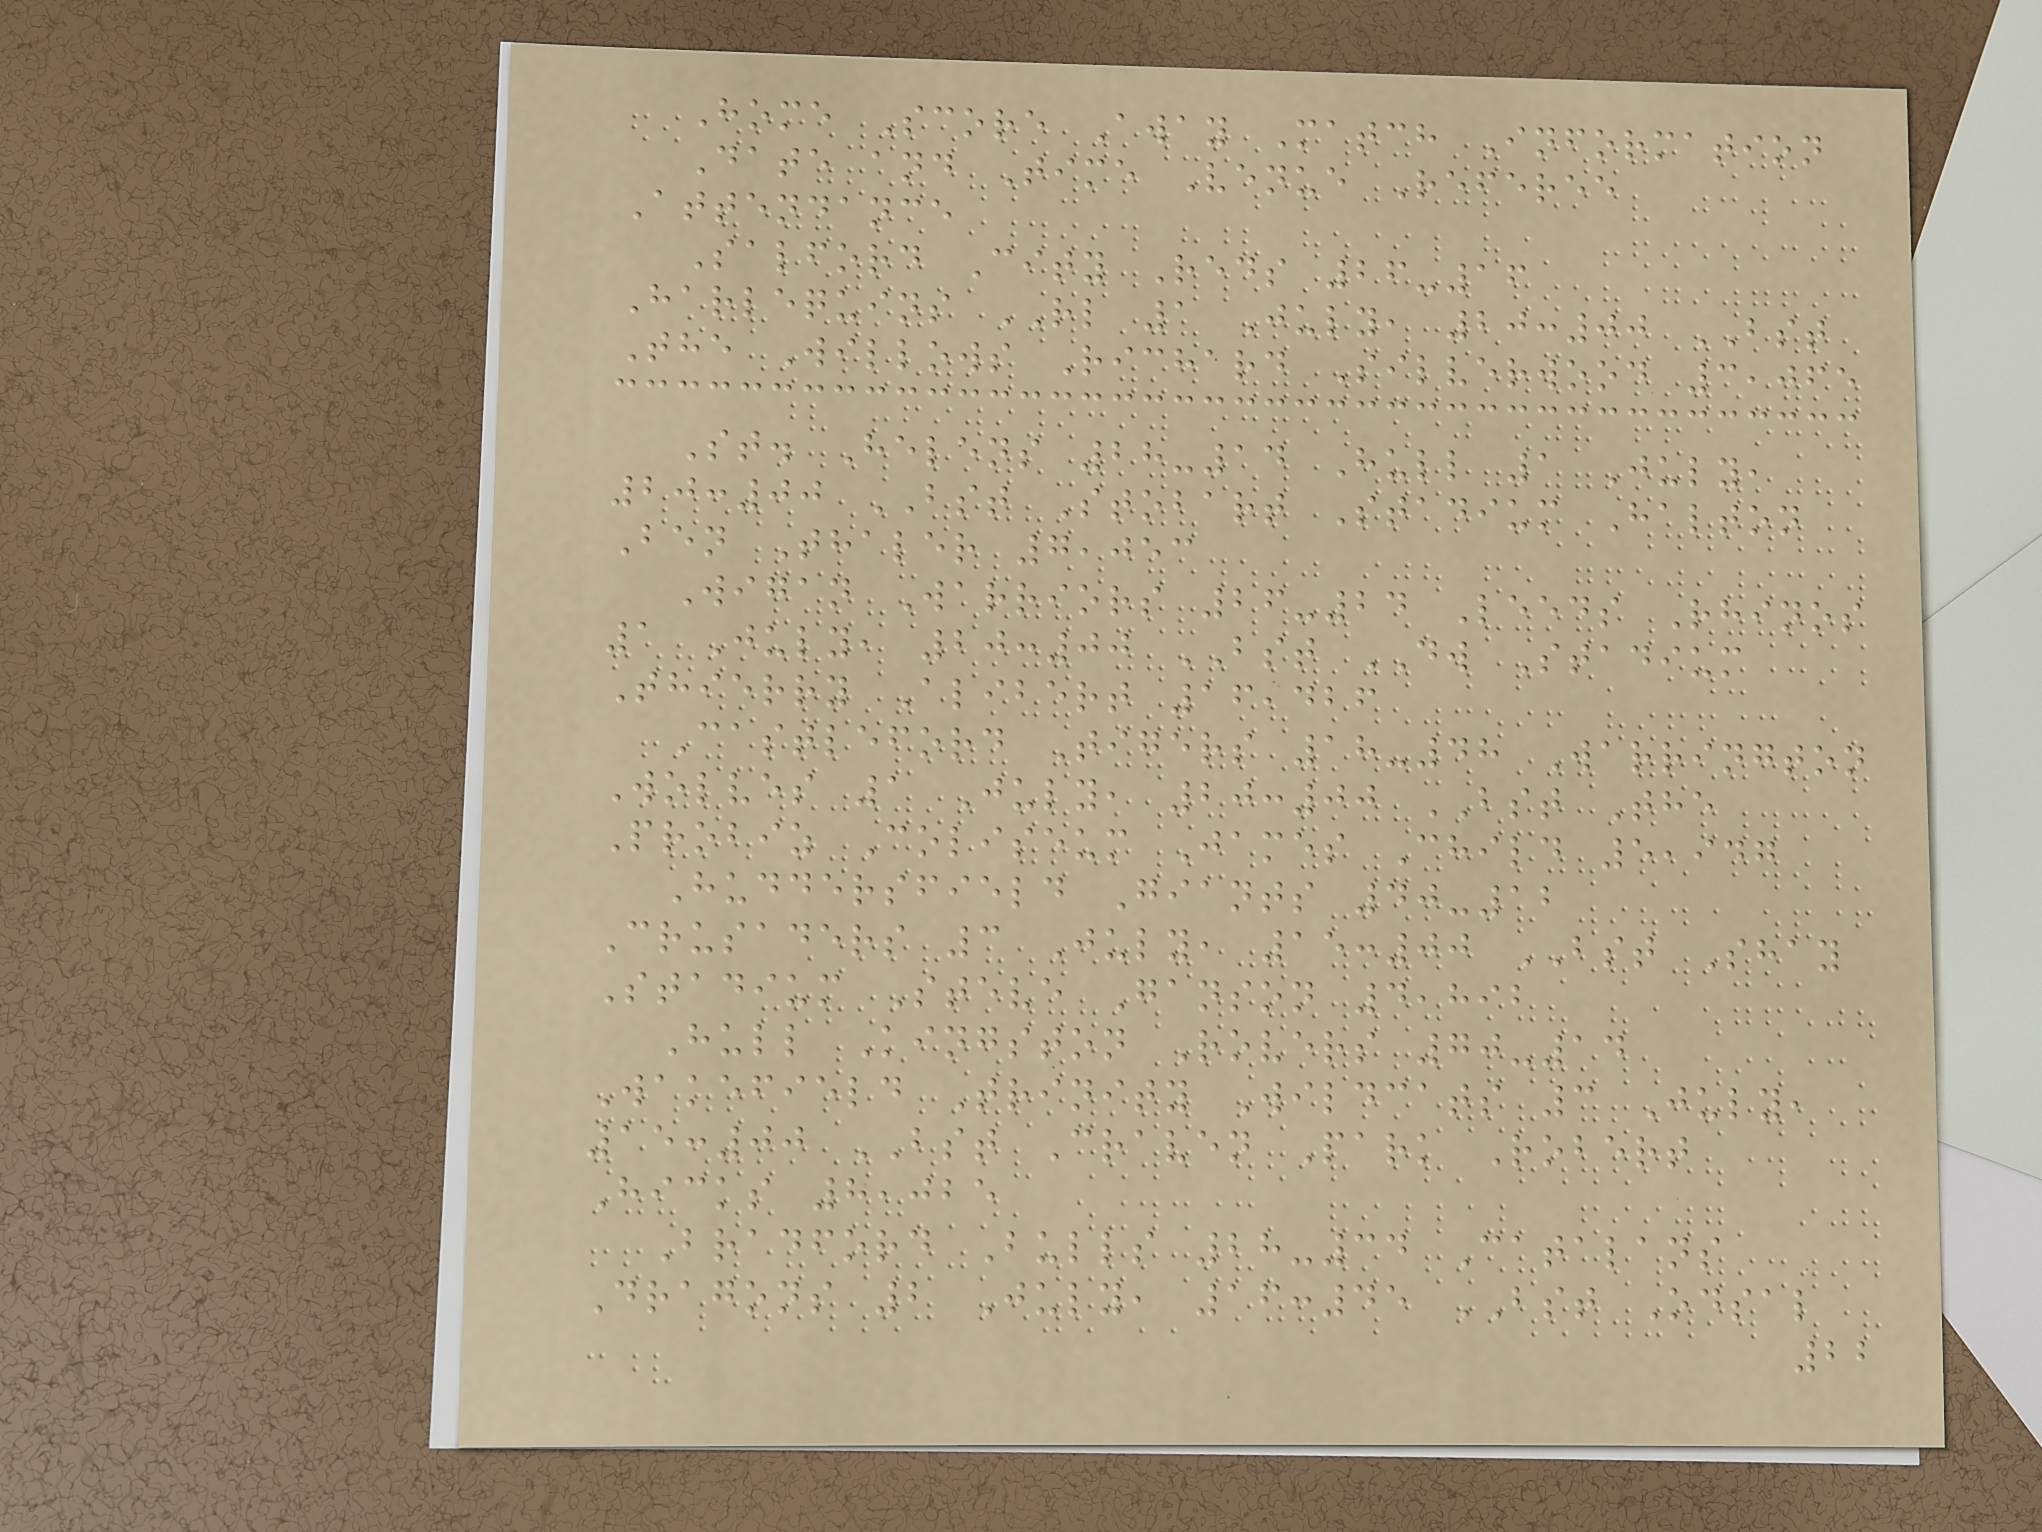Home Score Away Match Information
Date and Time Venue Referee
Attendance
Salford City Reds 26-16
Harlequins RL 1 July, 20:00 BST
The Willows Richard Silverwood 3,065
St. Helens 28-14 Hull 1 July,
20:00 BST Stobart Stadium Halton
Ben Thaler 7,053
Wigan Warriors 26-24 Leeds Rhinos
1 July, 20:00 BST DW Stadium
Thierry Alibert 16,426
Castleford Tigers 18-48 Warrington
Wolves 1 July, 20:00 BST The
Probiz Coliseum James Child 5,947
Huddersfield Giants 40-12
Crusaders 3 July, 15:00 BST Shay
Stadium Steve Ganson 4,892
Hull Kingston Rovers 70-14
Wakefield Trinity Wildcats 3 July,
15:00 BST Craven Park Robert
Hicks 8,025
Bradford Bulls 28-34 Catalans
Dragons 2 July, 16:45 BST Odsal
22
